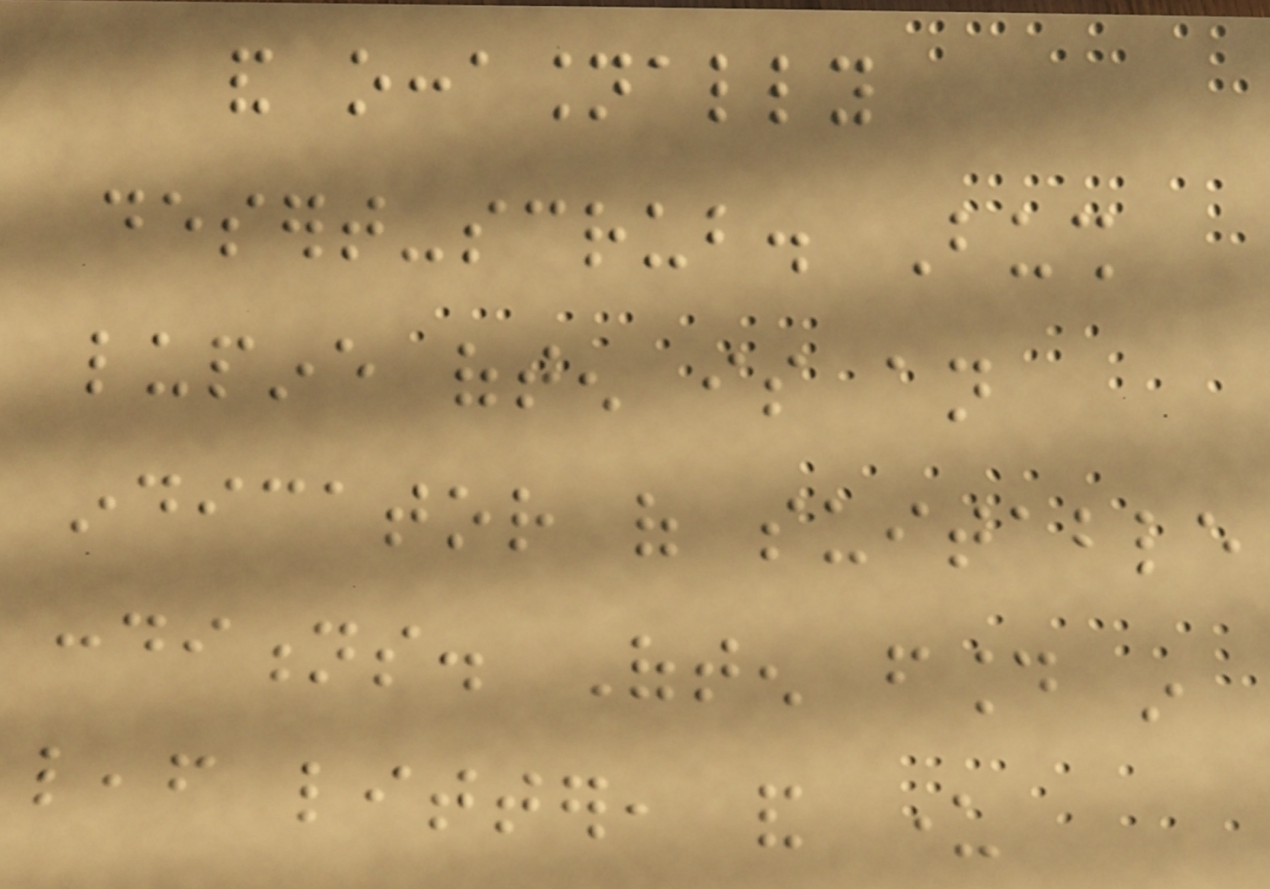and occasionally
desert-scrub. Bush
lupine often is an
indicator of suitable
conditions. Often found in
leaf litter, and under
